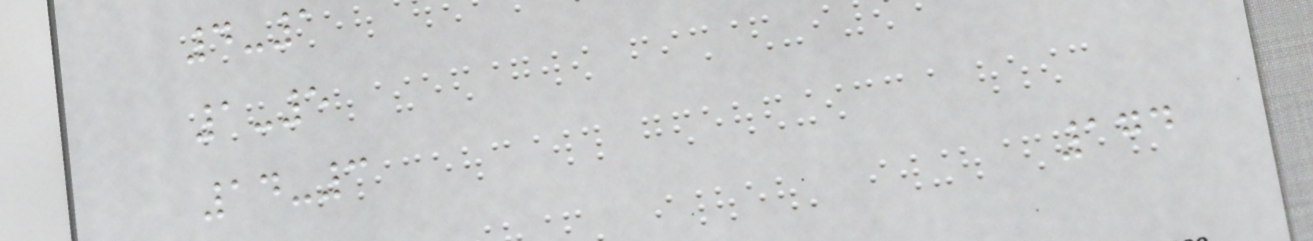4-1
1-5
14-3
174
